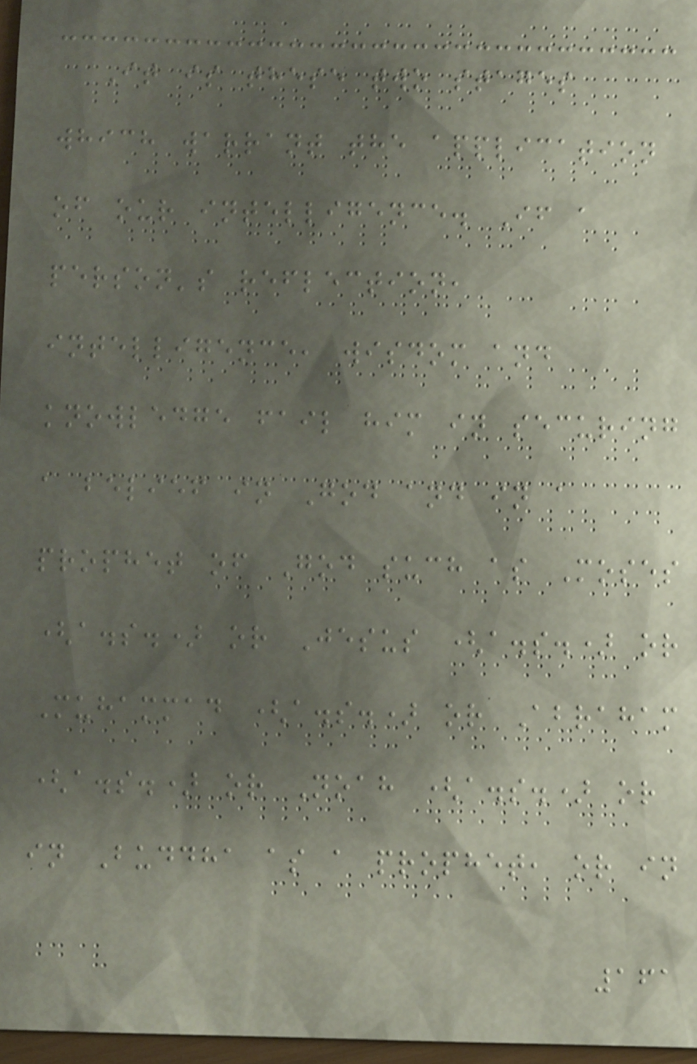It is these two stages
which warrant the application
of our intelligence. If a
person's reflection,
intelligence, wisdom and
knowledge fail him in securing
a belief in God and in a
prophet of God such as Moses
(a.s.) or Jesus (a.s.) or
Muhammad (a.s.) or Abraham
(a.s.) or Noah (a.s.) or
in Buddha as a prophet, or in
161
